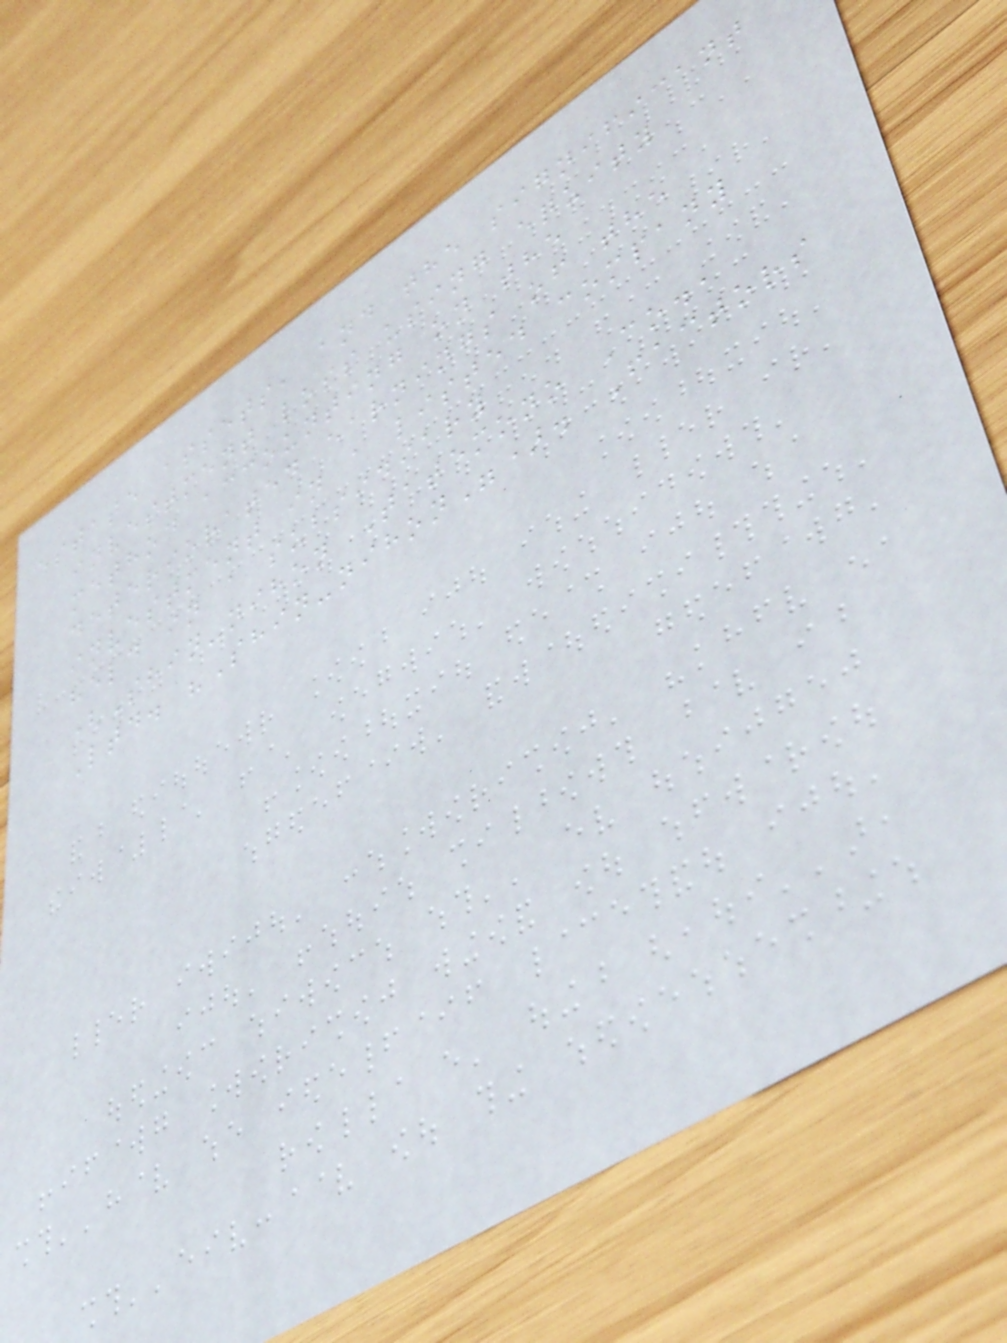estate assets, and the significant
investment loss using equity
method accounting on the
deteriorated earnings of the
investment in a listed company
held in a subsidiary
(Shin-nihon Tatemono Co.,
Ltd. "Shin-nihon"). Factors
